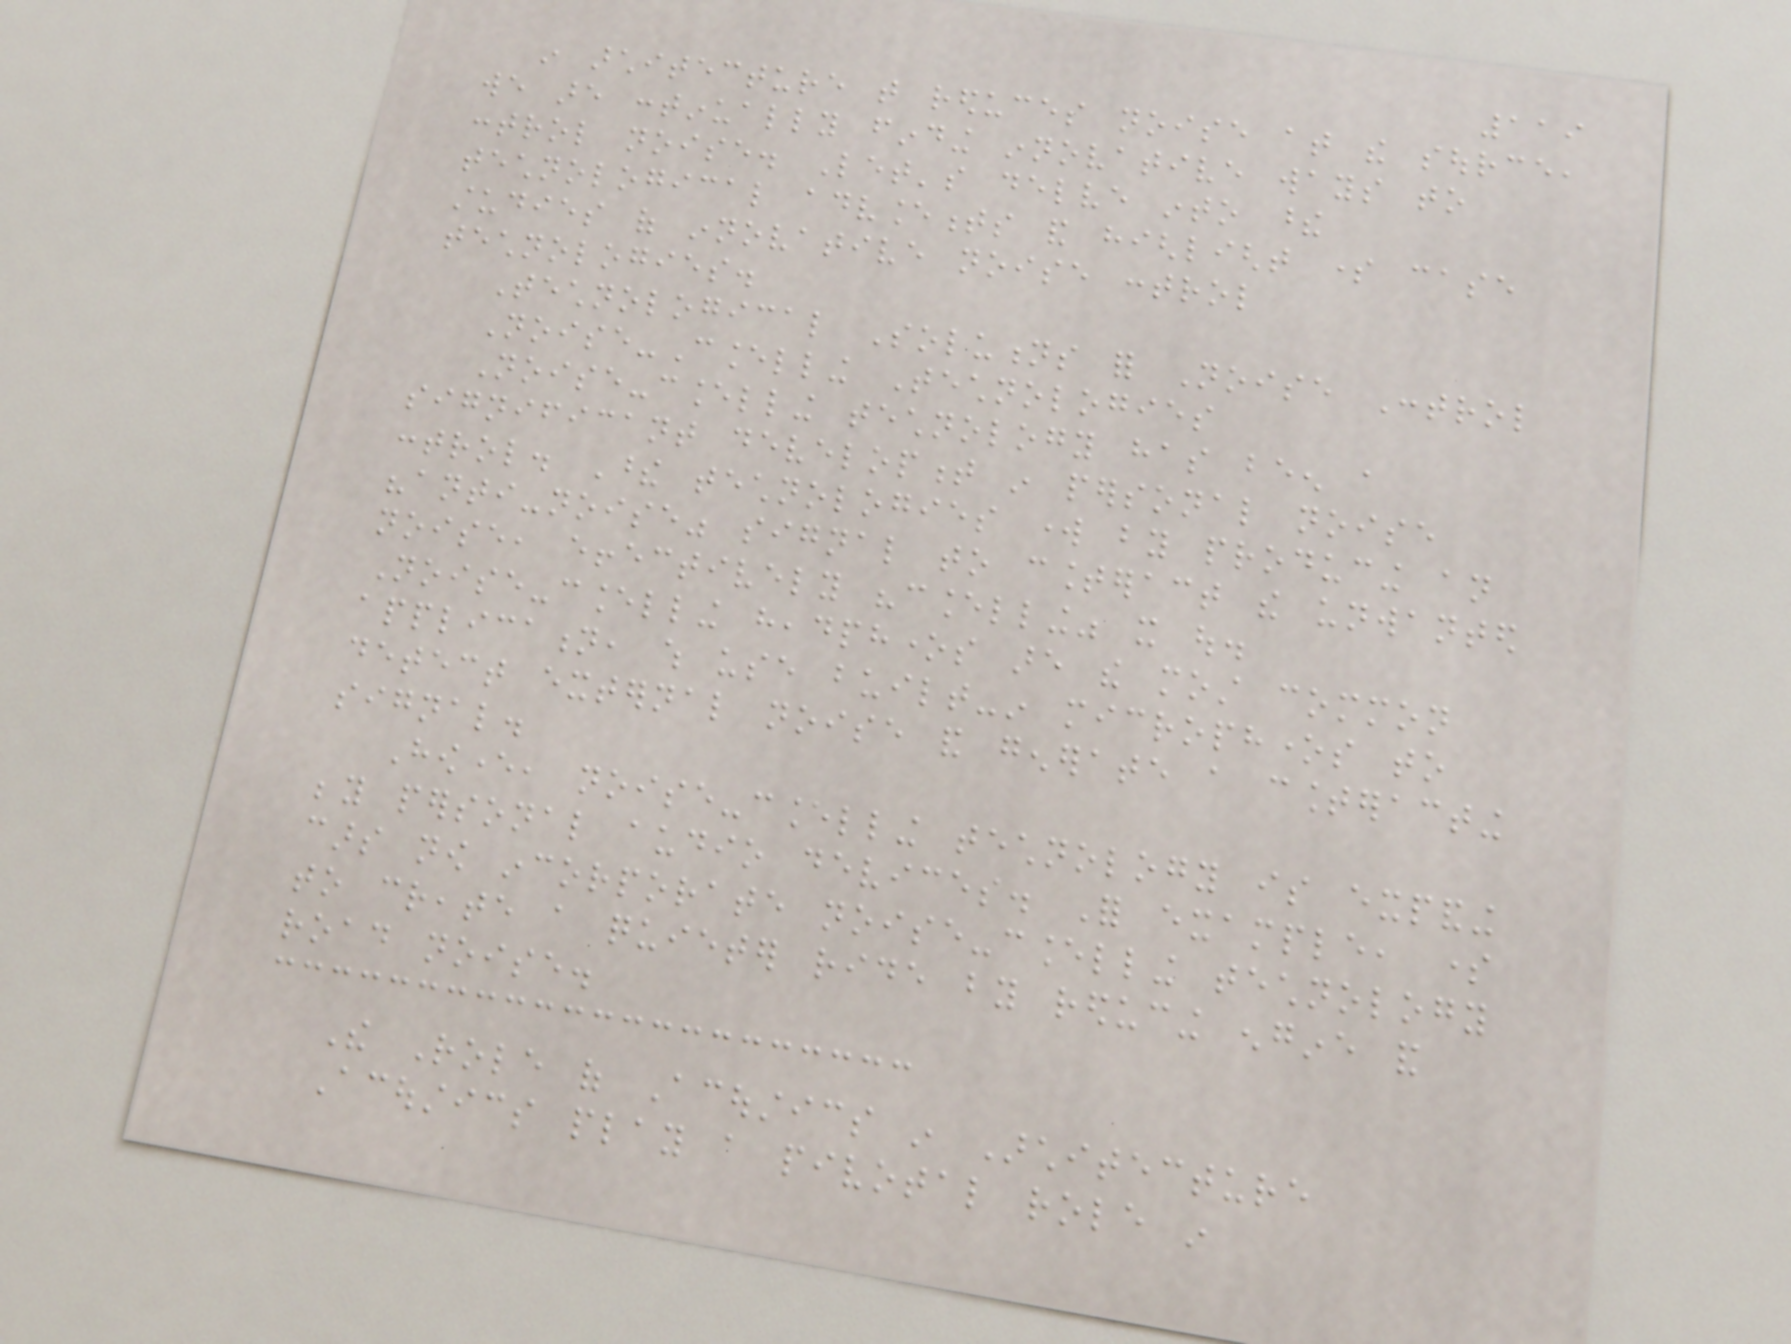119
in architecture that reduces noise at the source,
we are continually finding innovative ways to
control noise. Let's delve into these
technological advancements and highlight some case
studies of innovative noise control
technologies.
Technological Solutions for Noise Control
Noise-Cancelling Technologies
Noise-cancelling technology has been a
significant development in personal noise
control. These technologies work by producing an
"anti-noise" signal to counteract the unwanted
noise, effectively "cancelling" it out.
Noise-cancelling headphones are the most common
application, which use built-in microphones to
detect external noise and generate a counteracting
signal.
However, noise-cancelling technology is expanding
beyond personal audio devices. For example, some
cars now incorporate noise-cancelling technology
to create a quieter ride by reducing engine and
road noise.
The Role of Acoustics in Architecture
Acoustics play a pivotal role in
